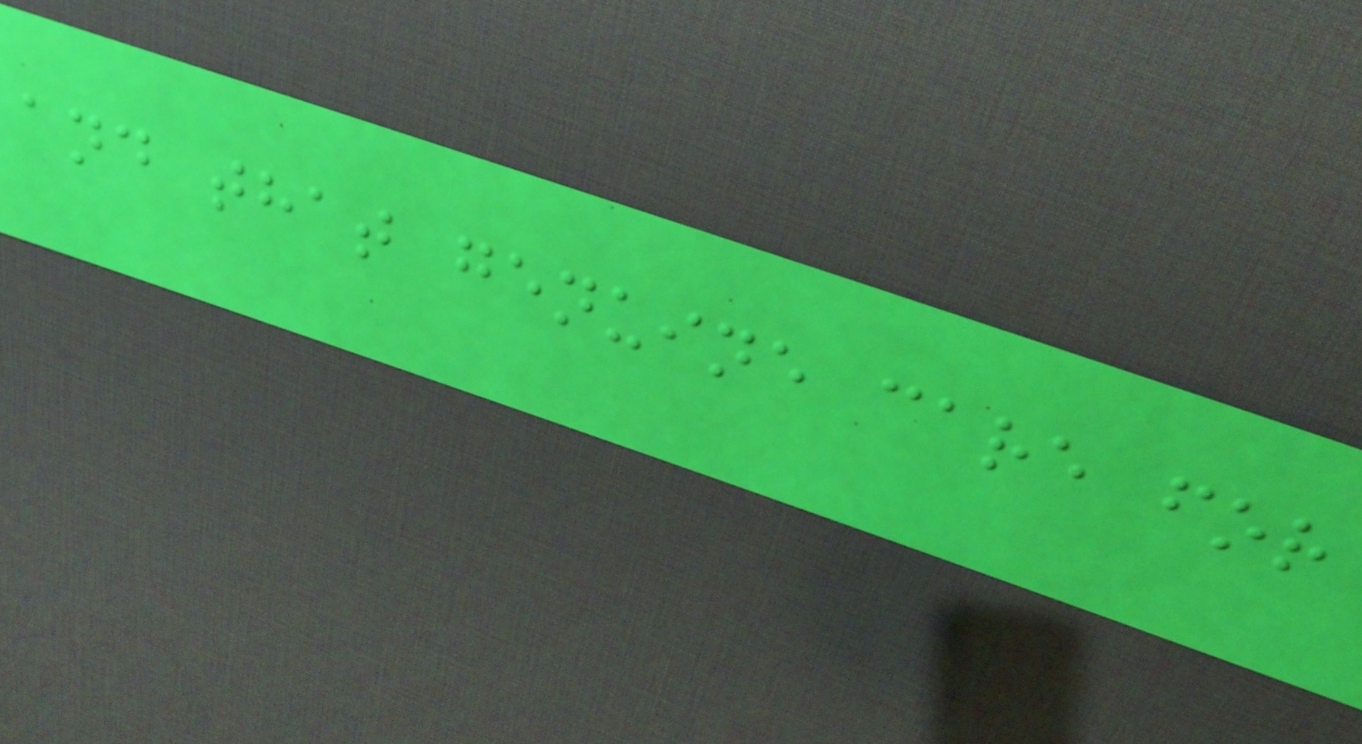and that genuine care for
